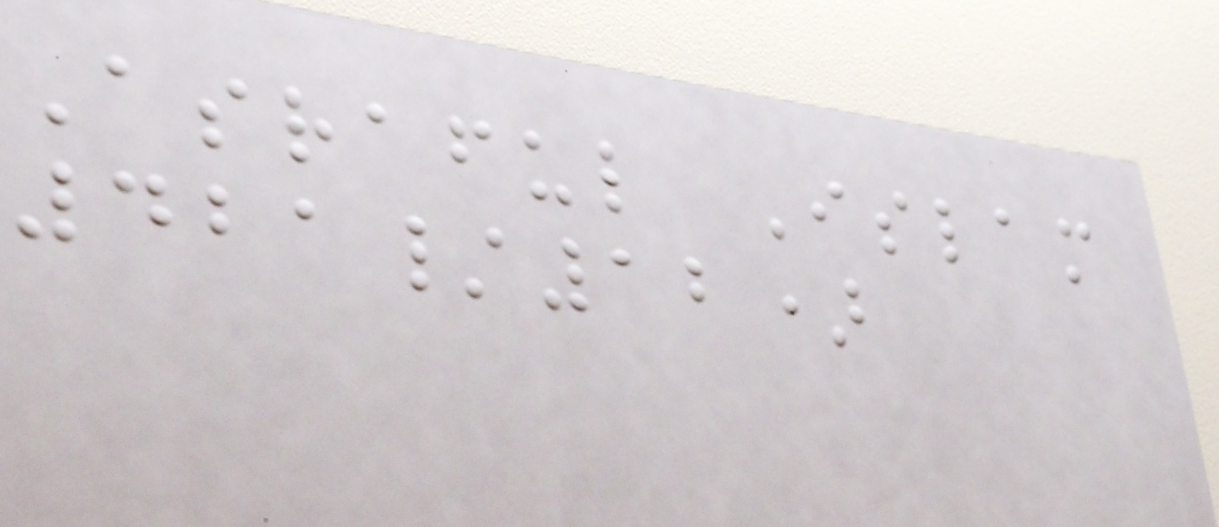Asraful Islam
421/12)
